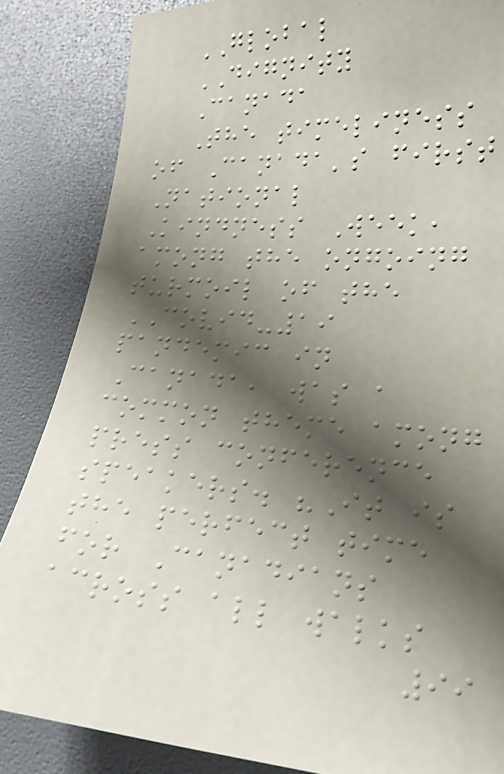GLOBAL
DIGNITY
Canada
The timeliness
of Canada's first
National
Kindness Week,
among the ongoing
turmoil of the
COVID-19
pandemic in
Canada, was a
common theme among
press conference
speakers. "It is
the perfect time
for Canadians
across all walks
99
